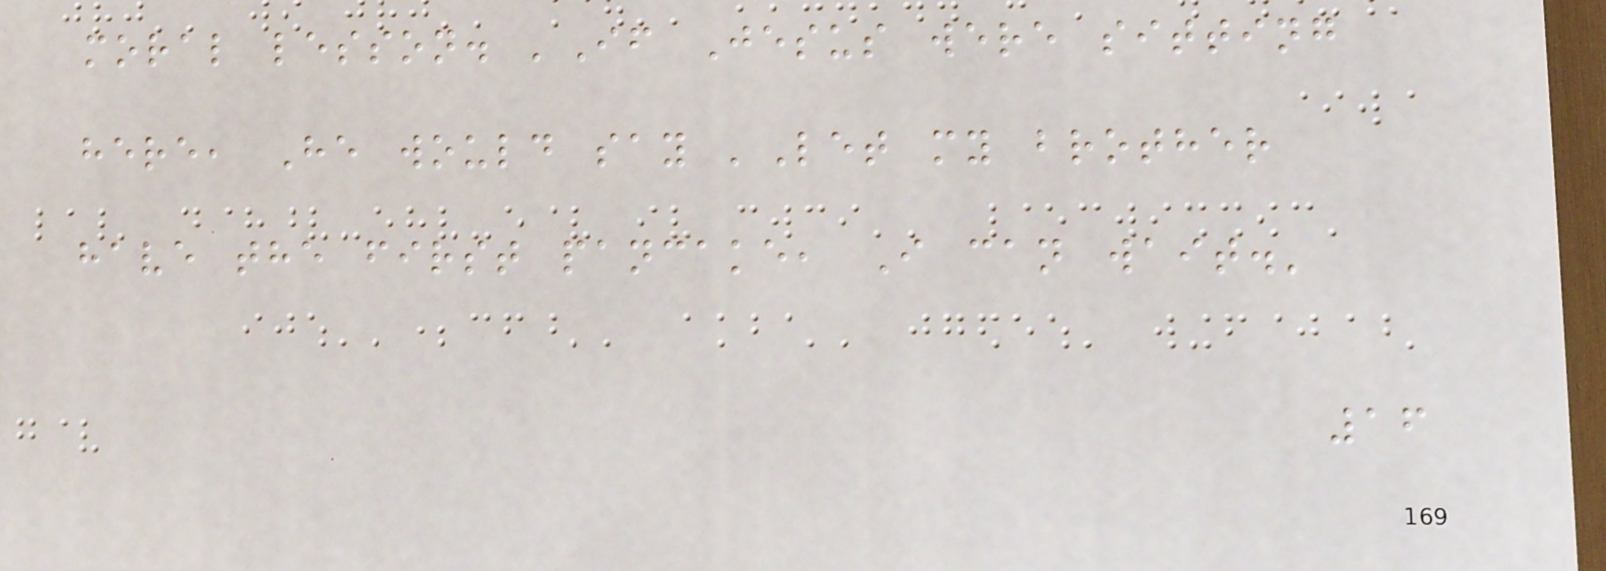moral lesson. 'If Jesus were sitting
here, He would say 'Let my brother
have the first pancake, I can wait.'
16
